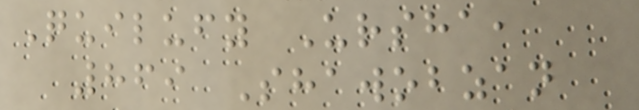Quilufy Ursha,
869 Shawobzan
